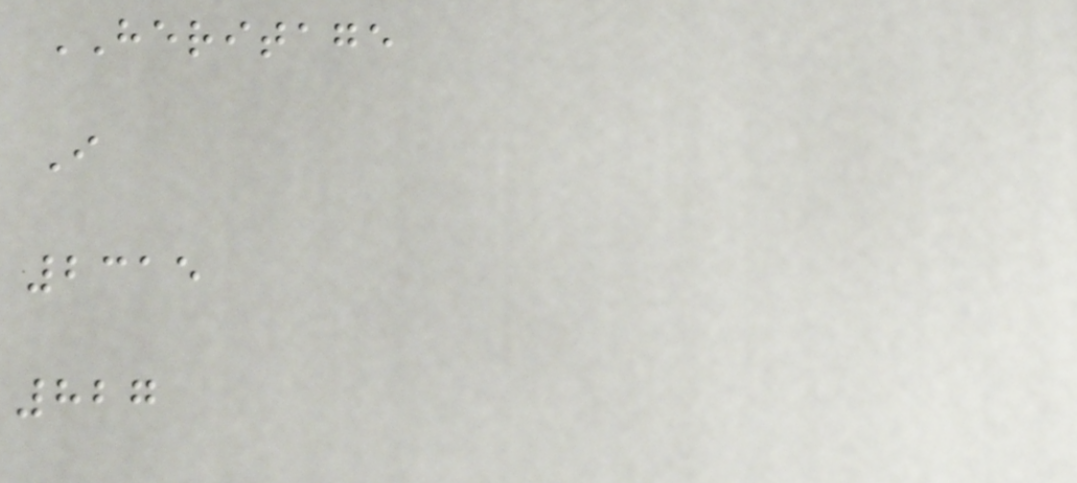HERITAGE
I
2315
827
